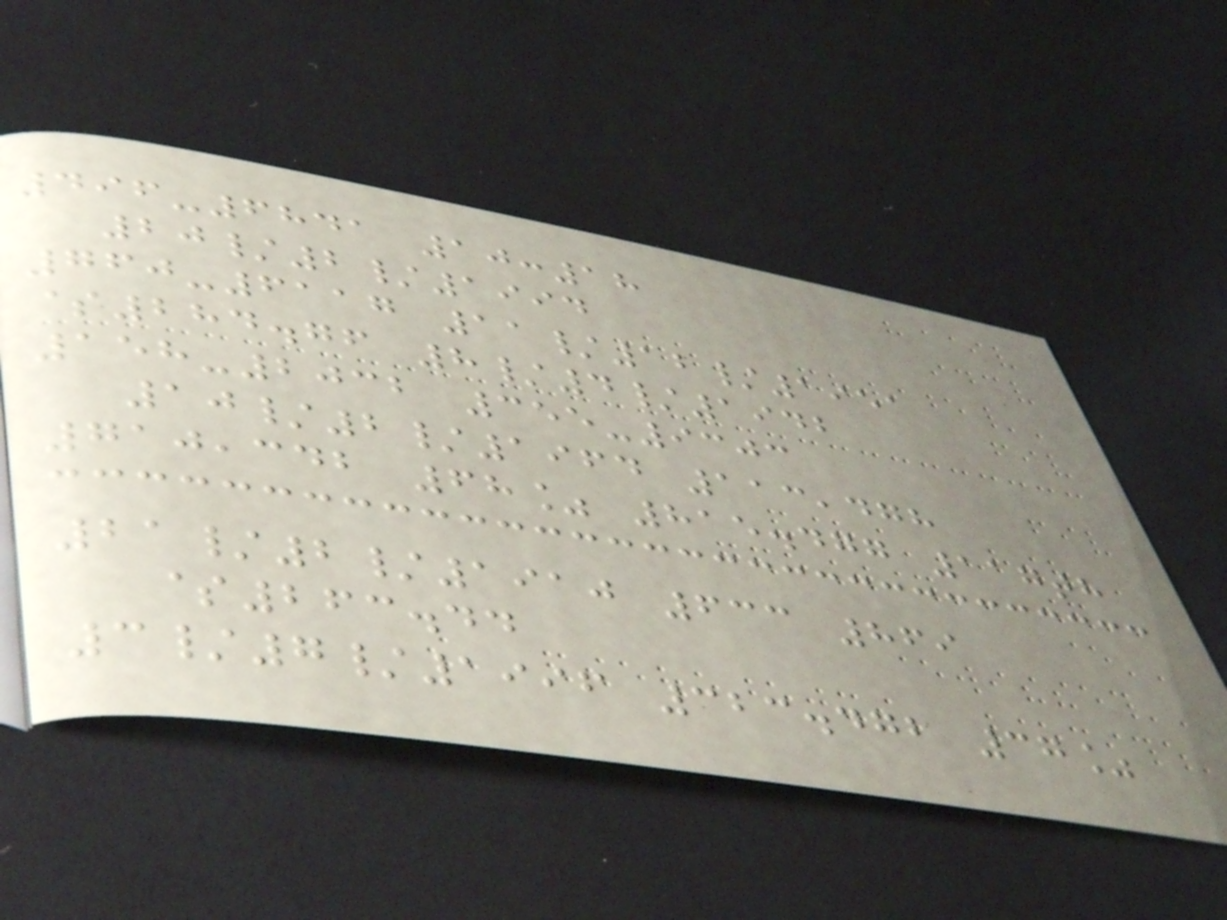496-6841 10:18
20/2/1994
760-6117 11/12/1951
$284.76 8/4/1942
158-2032 355-9303
10/2/1964 113,478
710,342 68% 815.477 117th
21/2/1910 633 869
$263.44
3/7/1996 323.472 37%
